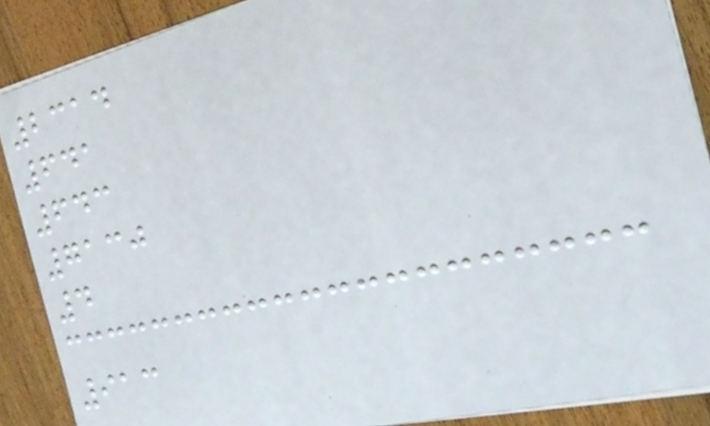2314
641
643
7130
4
913
